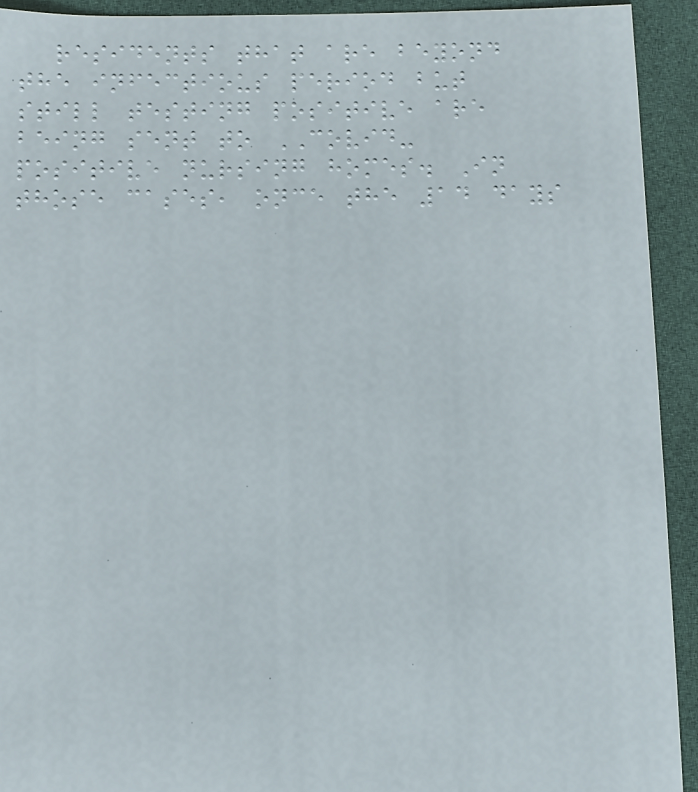residents that are beyond
the infectious period but
still testing positive are
being sent to COVID-
positive nursing homes. In
those cases, once the 14 days
